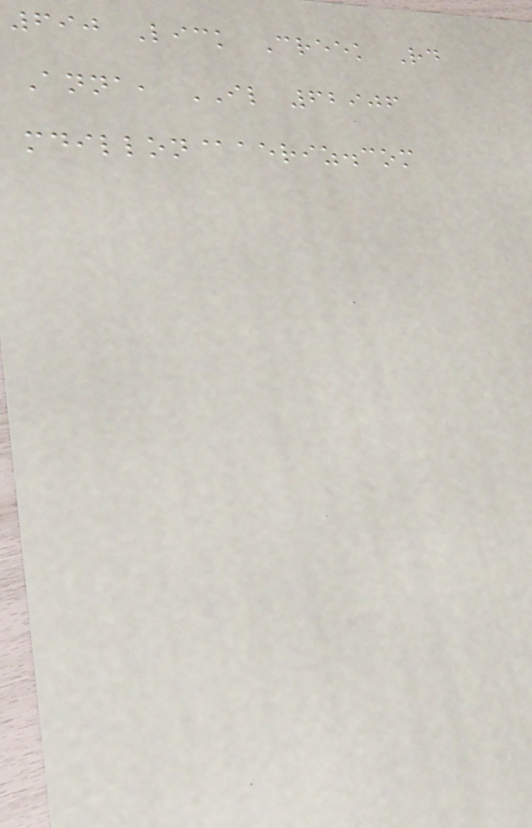690 Lick Creek Rd
Anna, IL 62906
mdillon@aeriz.com
